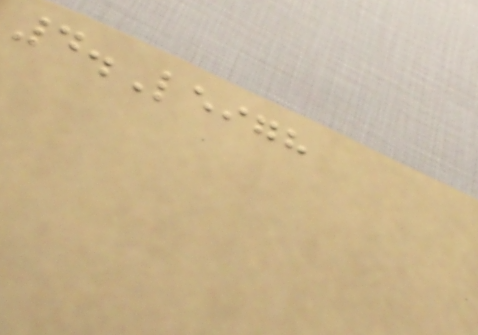4.Leigh
